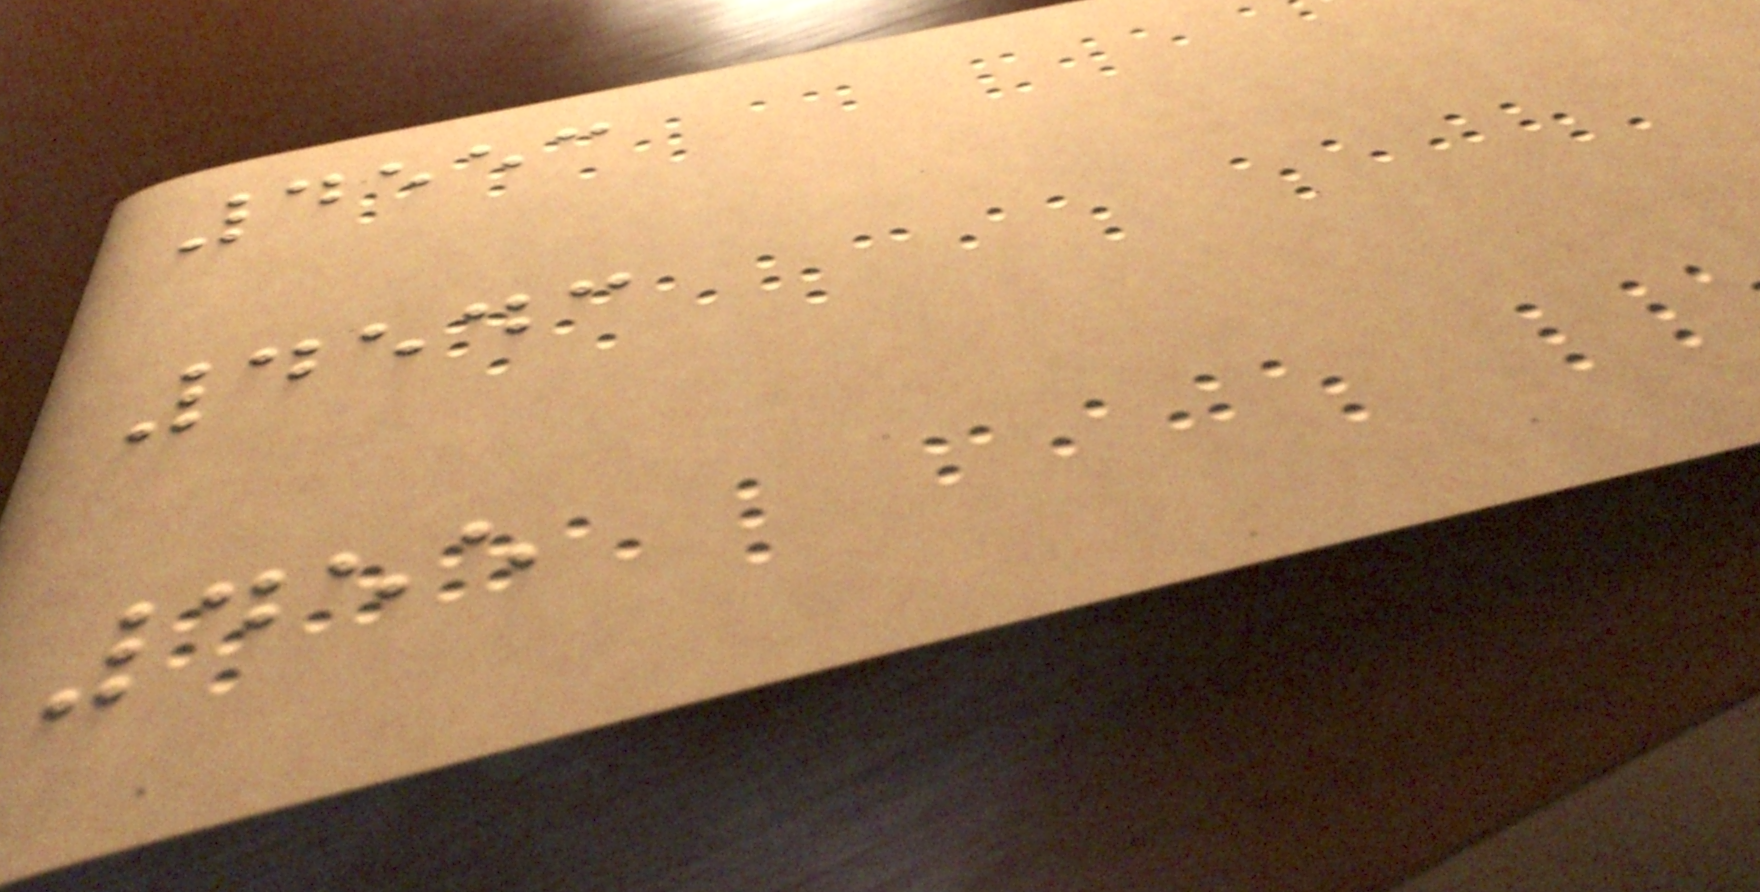4553
4543
455
